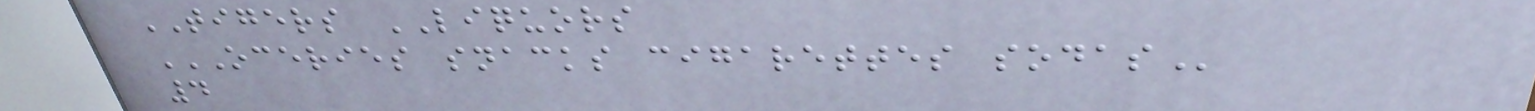TIGERS LIQUORS
OCERIES SNACKS CIGARETTES SODAS
4
